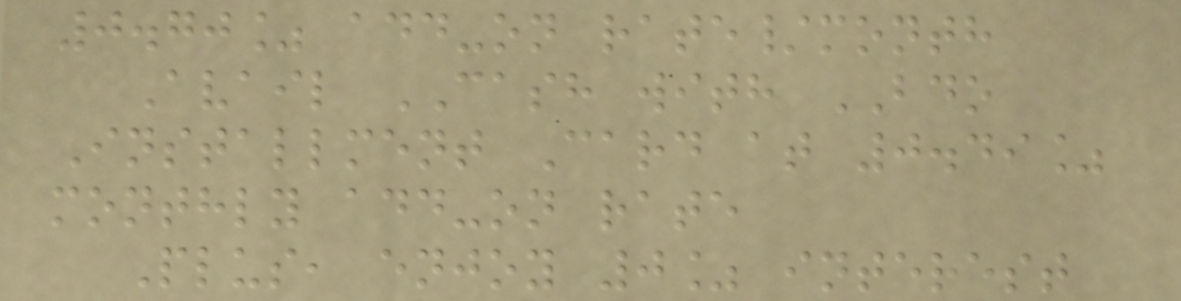0.70% add-on rate/month
Avail CASH with BDO
Installment Card at 0.49%
monthly add-on rate
Plus, enjoy 0% interest
